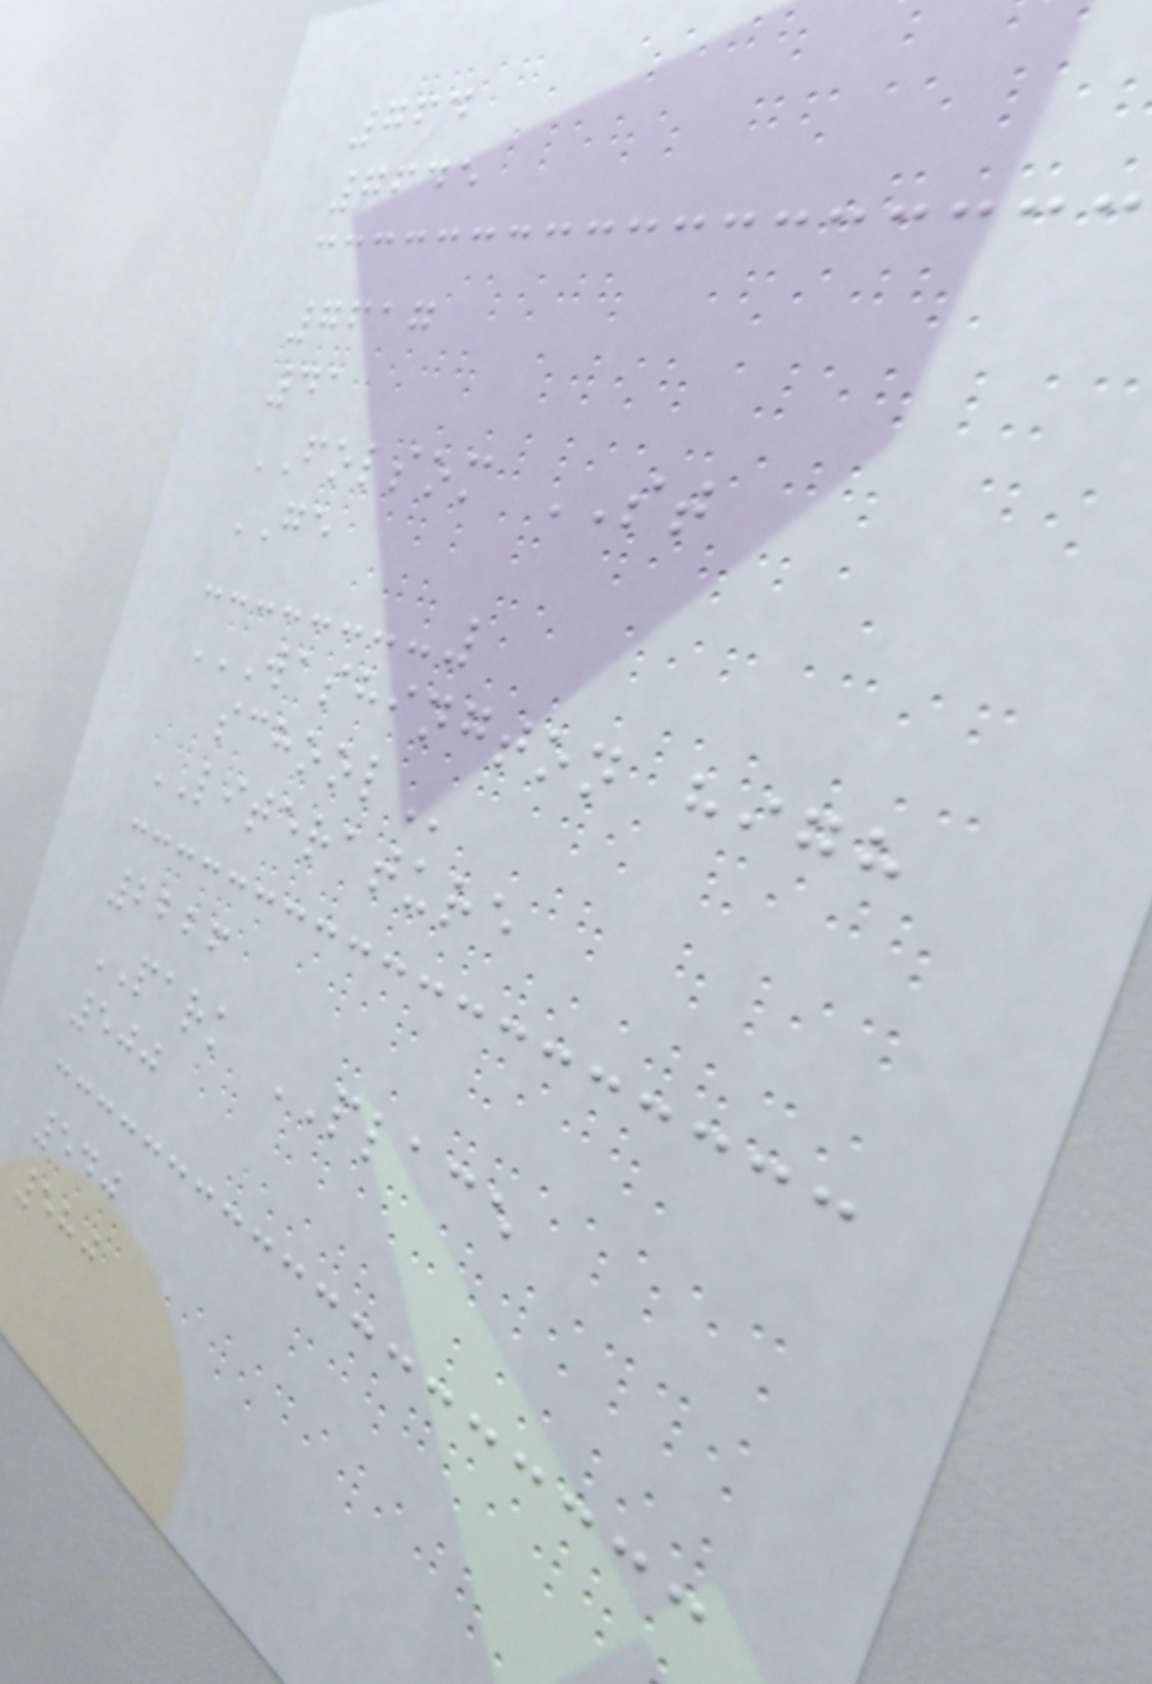764
7645
7617
41
FOLSOM ST
GE
WASHINGTON HIGH
SCHOOL
LITERATURE
2226
PARK PLACE
500
540
580
